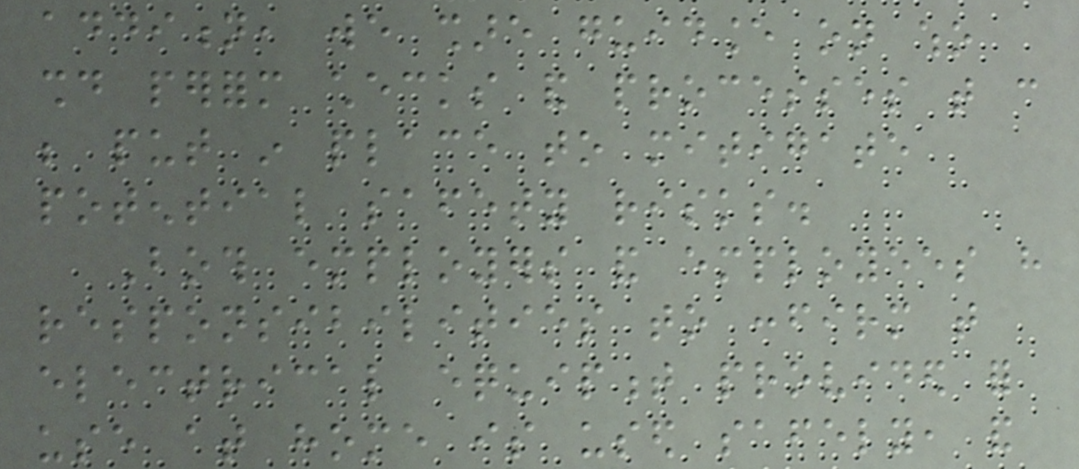addition, we share guidance on who
should perform checks and processes that can
be put in place to mitigate
potential safety risks.
Both employers and employees have
responsibilities to confirm that
electrical equipment provided for
use at home is used safely, and
